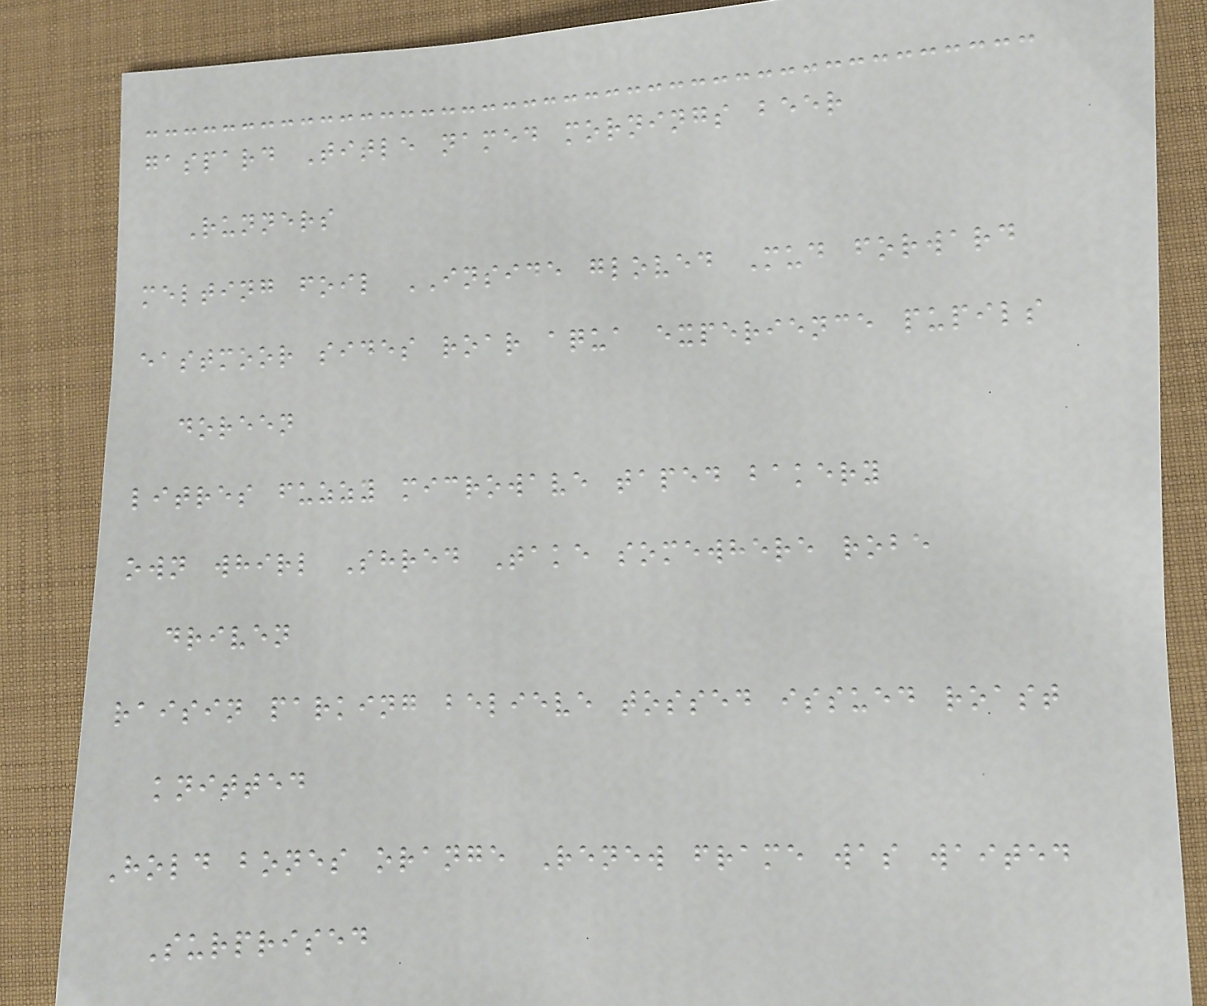gaspard Title named mornings beer
Runners
melting foil INSIDE gloved Mud forward
eastmoor sides roar aqua experience pupils
doreen
litres fuzzy microwave taped bakery
own whirl Shred Take somewhere robe
driven
raisin parking believe tossed issued roast
knitted
Hold bones orange Renew frame was waited
Surprised
